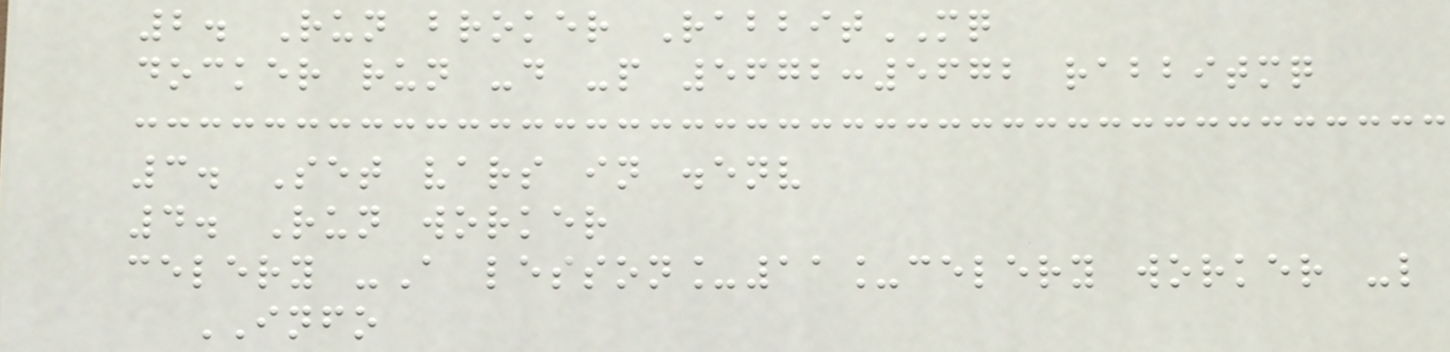2. Run broker RabbitMQ
docker run -d -p 5672:5672 rabbitmq
3. Set vars in .env
4. Run worker
celery -A lesson_11_celery worker -l
INFO
